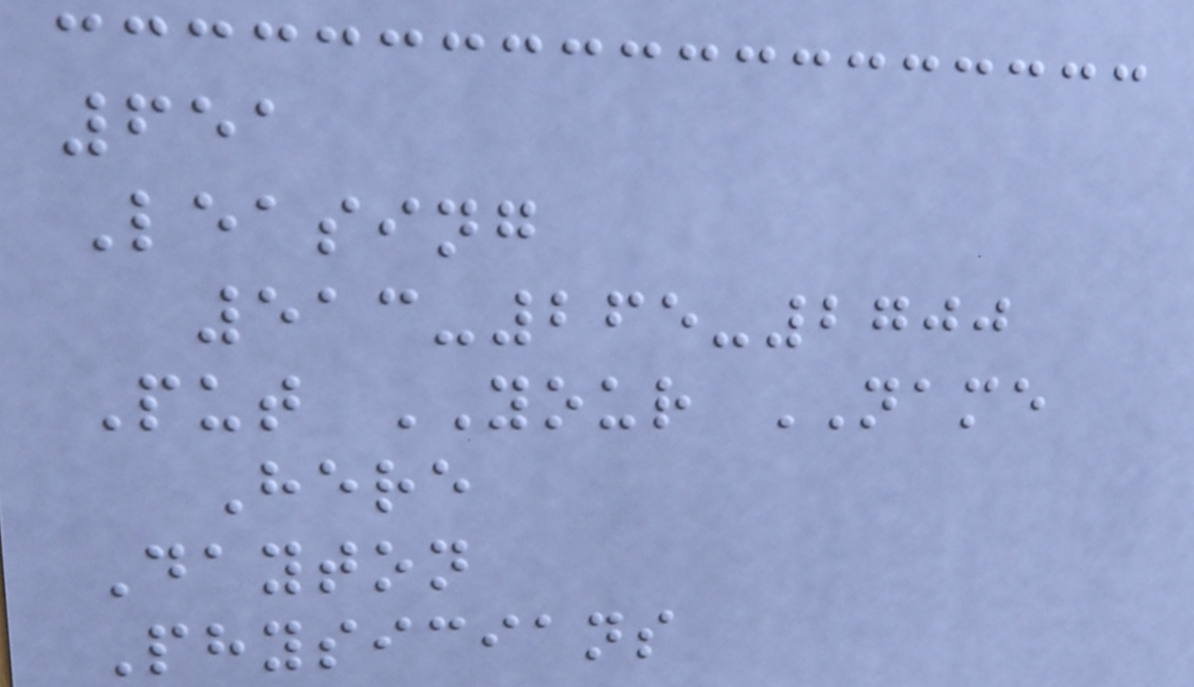651
Leasing
513-265-2700
Put YOUR NAME
Here
Dayton
Physicians
